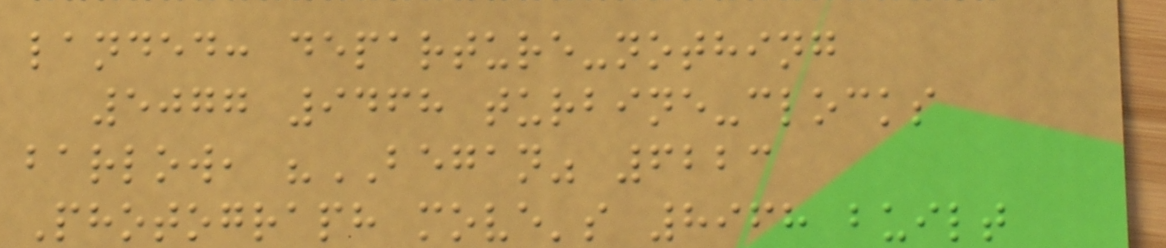landed: departure-nothing
5077 9468 turbine-clocks
barlow, "BEGAN" 6223
Photograph move's 8968 built
